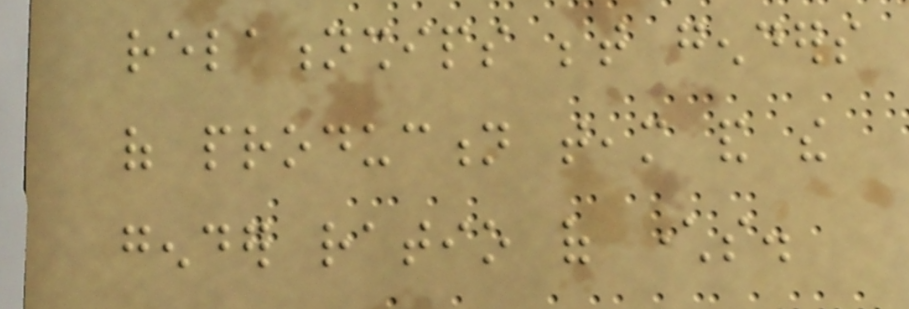relationships between genders
of production team and the
gender ratio of characters.
